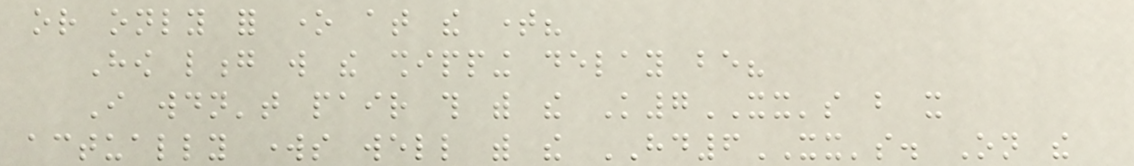or only for one at the time?
How long will the shipping delay be?
I wouldn't pair this with the K7XX's but it
actually works well with the HD6XX's. On the
